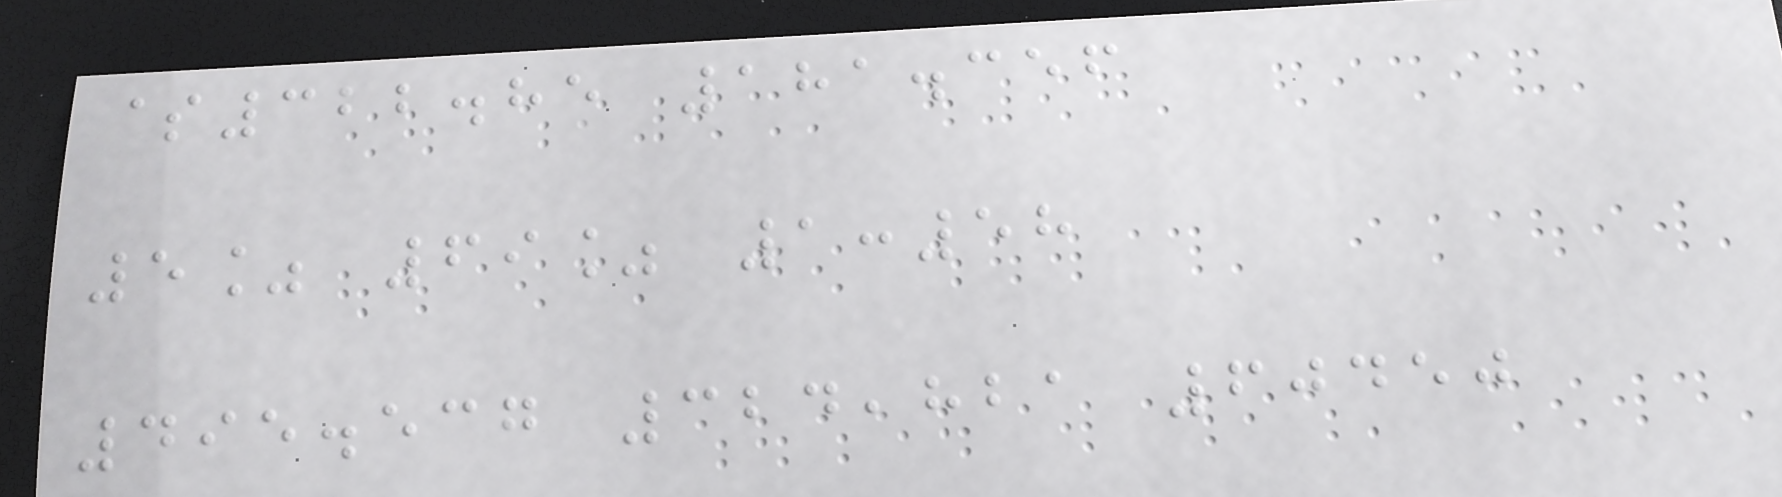$322.85 181.356
5% 69% 1:58
495.537 324,821 60450
